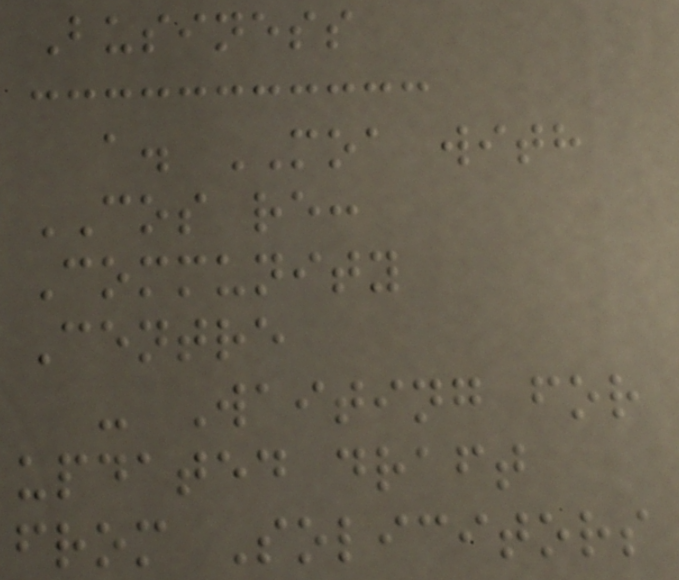Business
a. MOA with
COS re:
Community
Centre
- Waiting for
updated draft
from Solicitors
